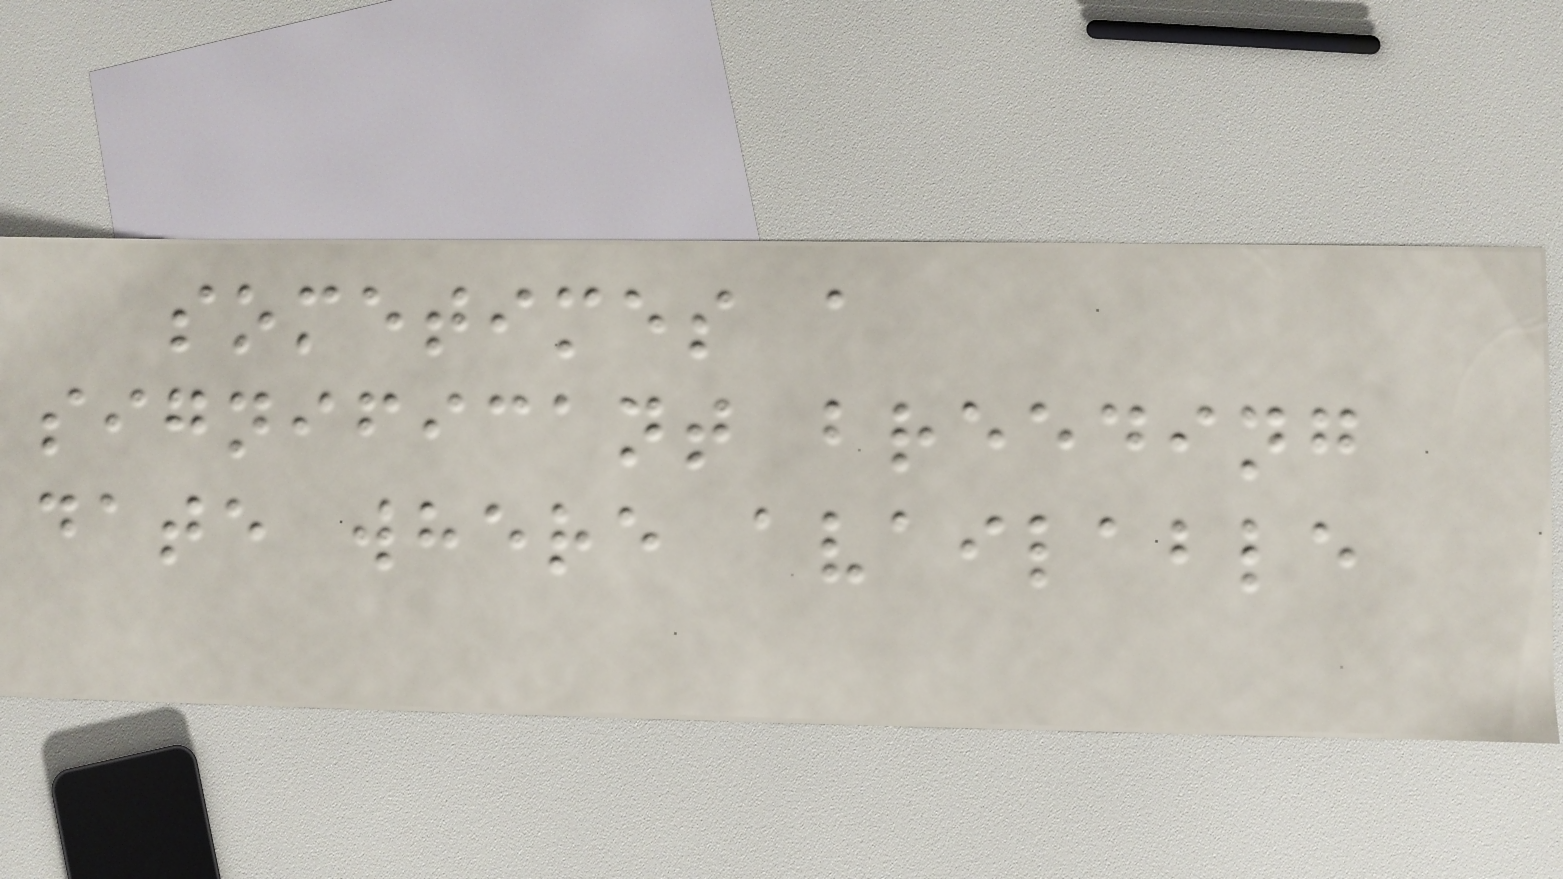sometimes a
significant breeding
date where available
